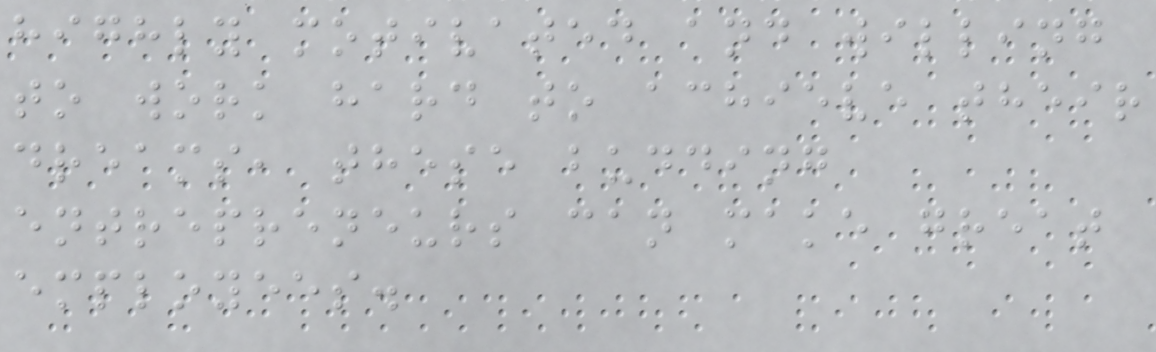highly motivated and willing
to work hard to achieve their
dreams, these budding
entrepreneurs can make great
employees.
